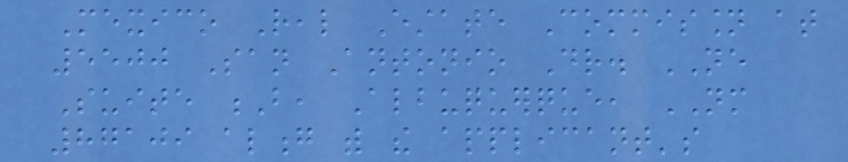Mexico Real Estate Commission at
5500 San Antonio Dr. NE
Suite B, Albuquerque, NM
87109 along with the applicant's
